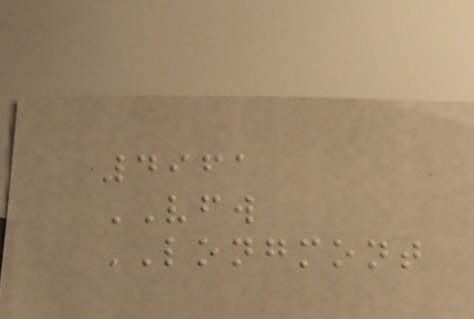4961
VFW
LONGMONT
